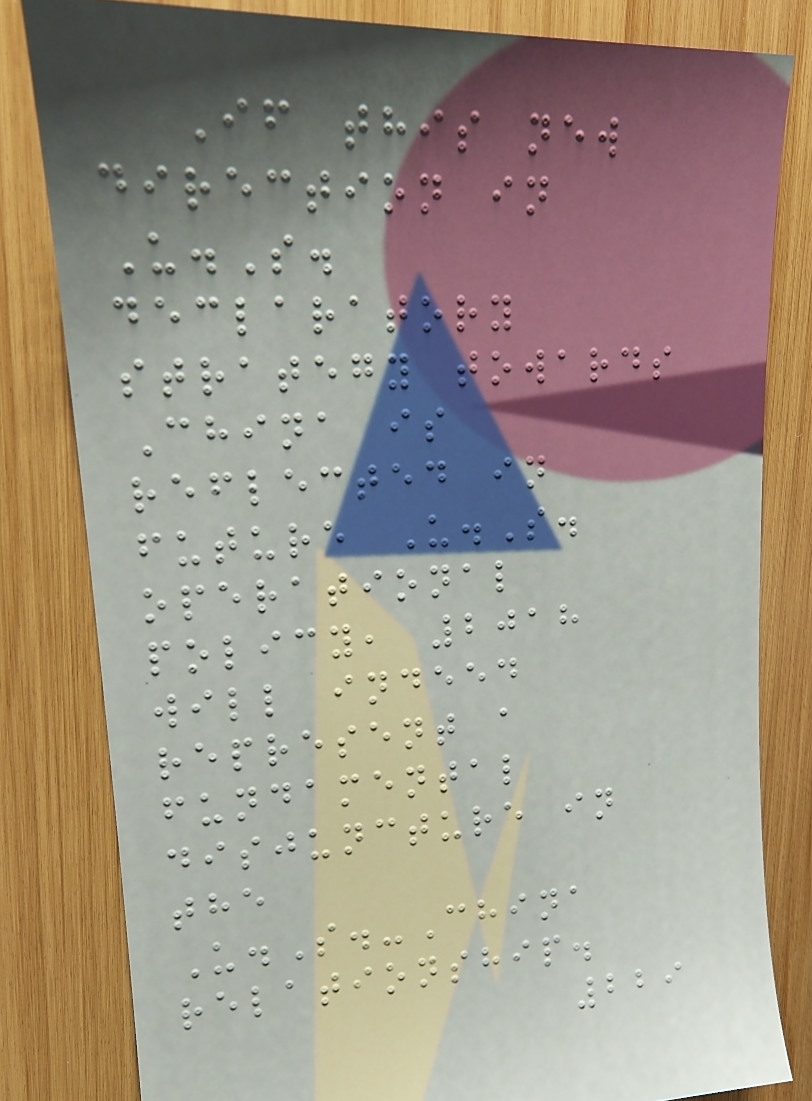If this new
direction in
U.S.
declaratory
strategy towards
China is
reflected in
future U.S.
operational
policy, 2018
will indeed
represent a
fundamental
disjuncture in
the
U.S.-China
relationship.
229
